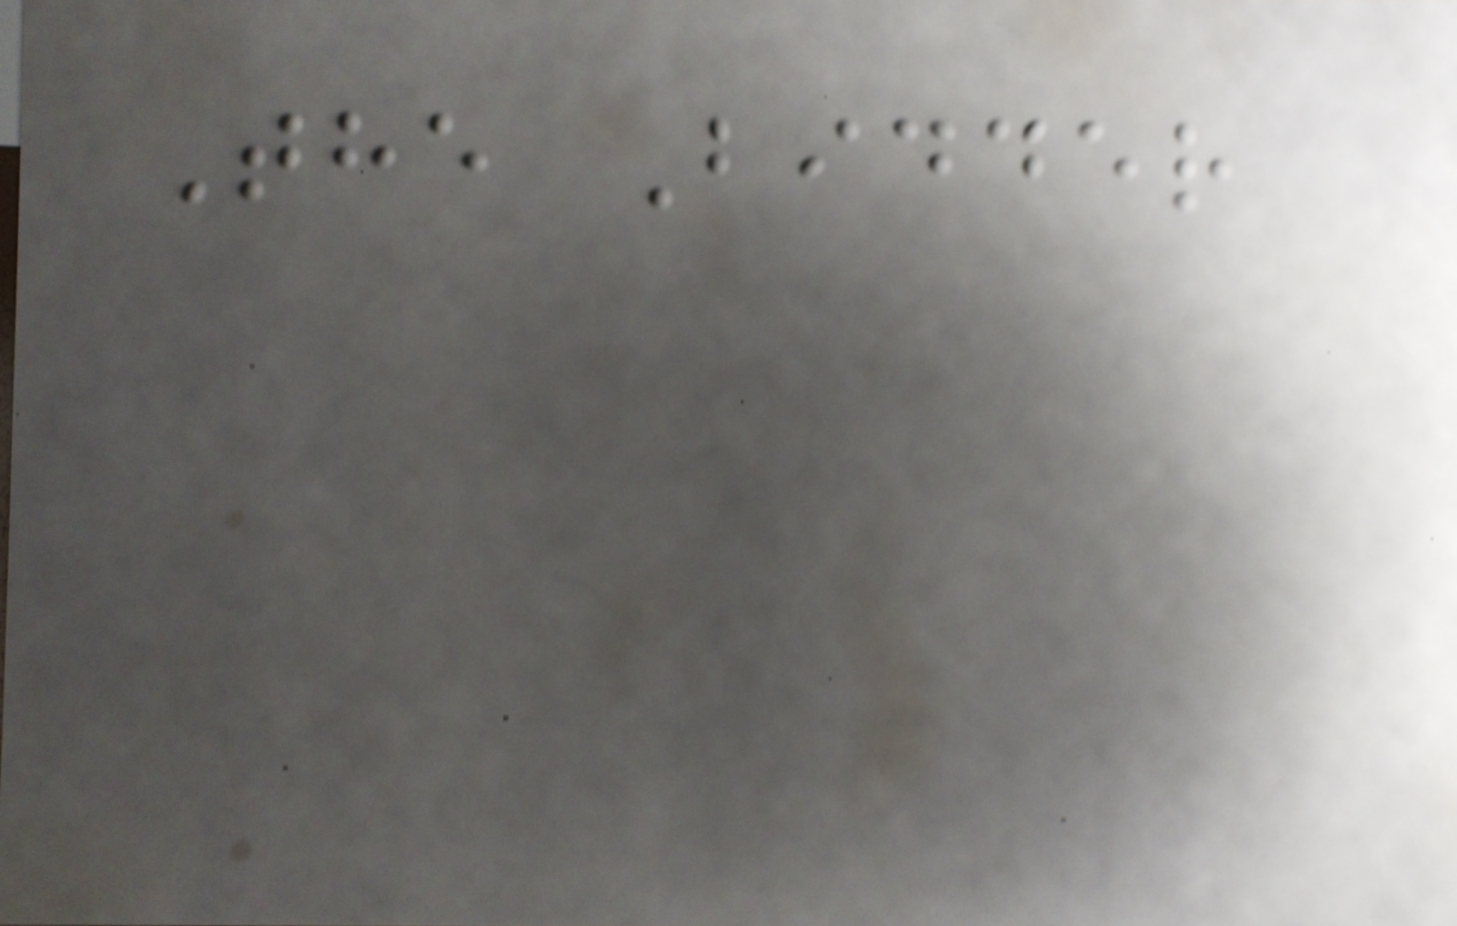The Bidder
